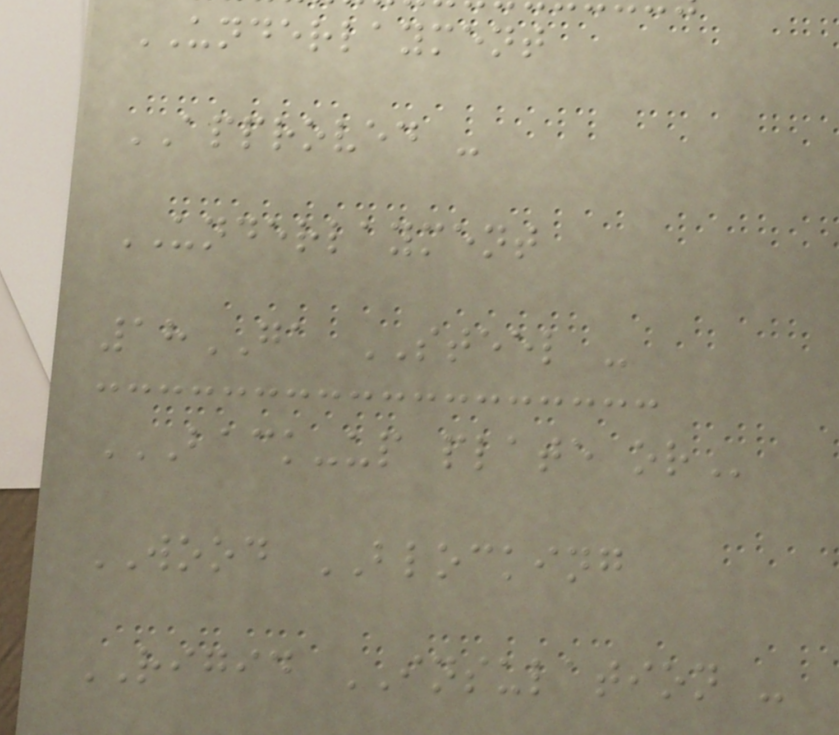UNDERLAYMENT
APPROVED -
UNDERLAYMENT
18GA STEEL -
BACK-UP PLATE OR
WOOD BLOCKING
RIGID INSULATION -
